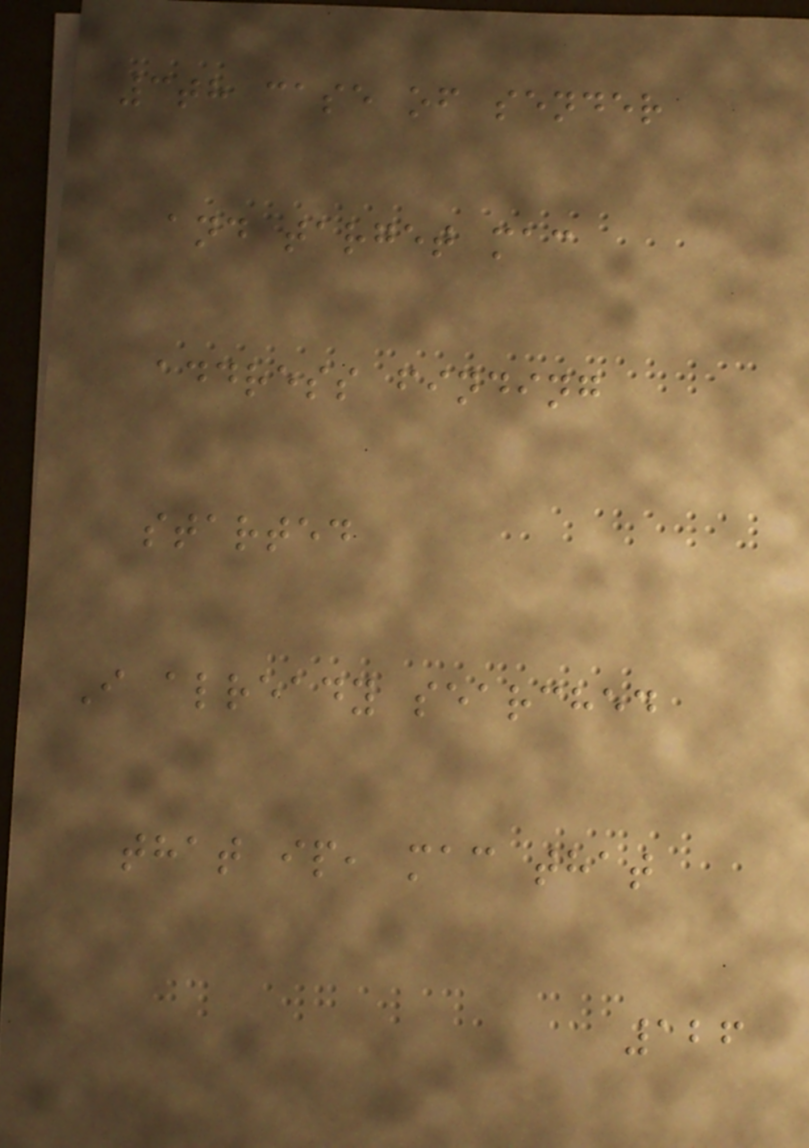3th case of sender
and target mac
address finding
started
I already searched
that ip, mac that
126
